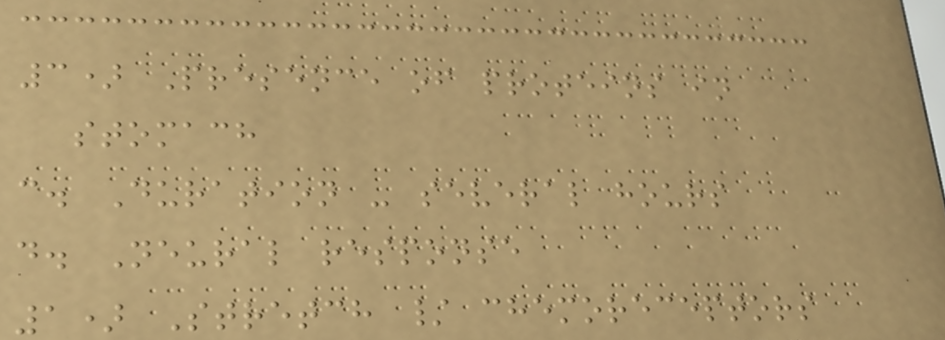3) Presence of proteins in
stomach
c. Duration - several hours
d. Neural response
1) Stretch / chemoreceptors
